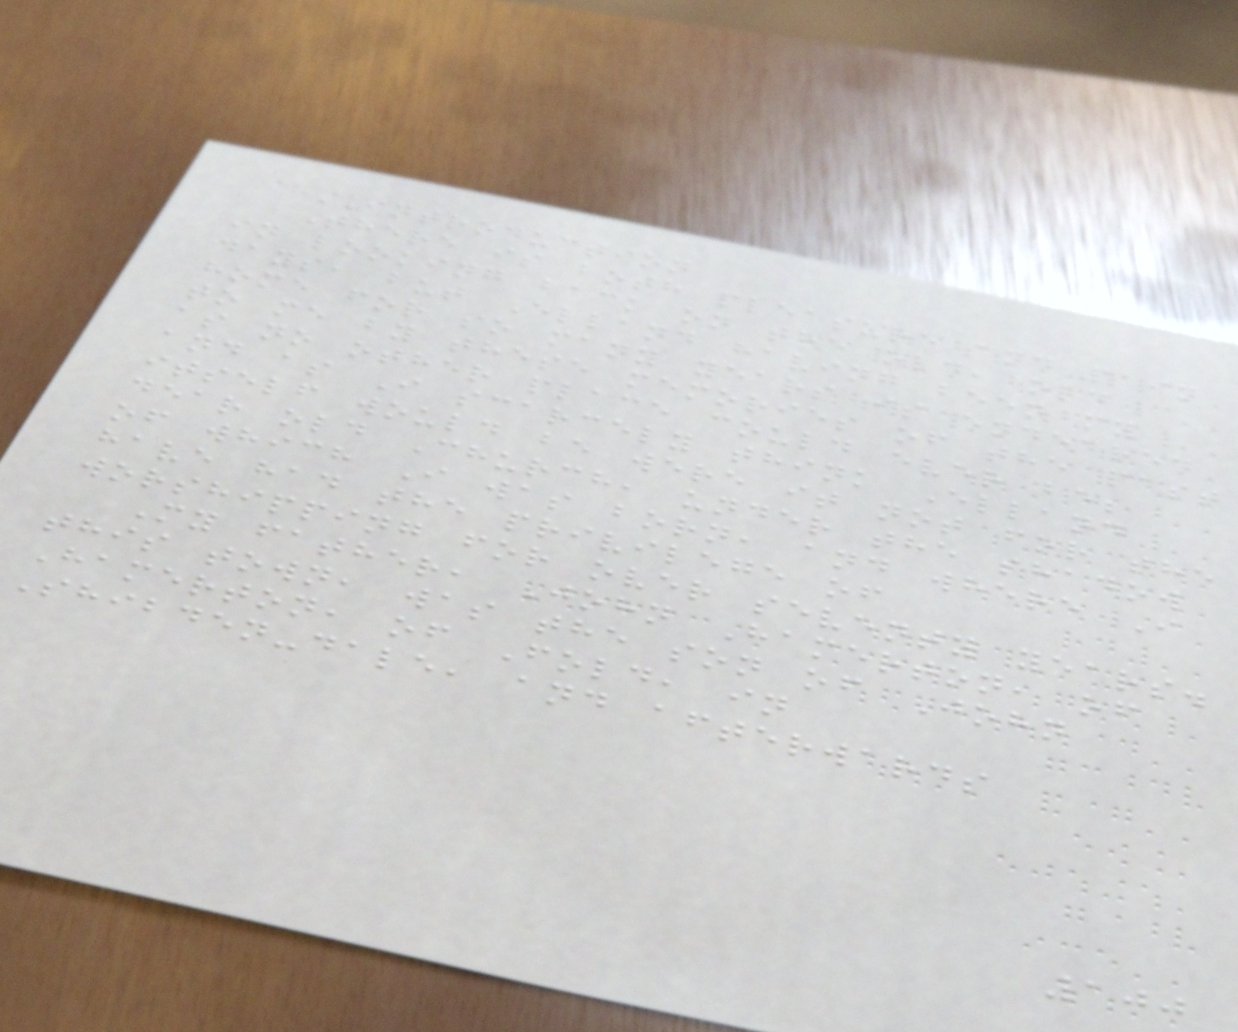INTRODUCTION
There is both pleasure and pain
in looking back on the old, old
days, but Elland having been my
home for so many years is endeared
to me by these memories of the past
as no other place could ever be;
and as I scarcely think Elland
itself would be were it not for the
dear old Church, under the shadow
of which I was born, and where I
have had the privilege of
worshipping for over seventy years.
My father, John Hamerton, of
this town, was the son of John
Hamerton, of Fold, in
Shibden-dale, and afterwards
100
